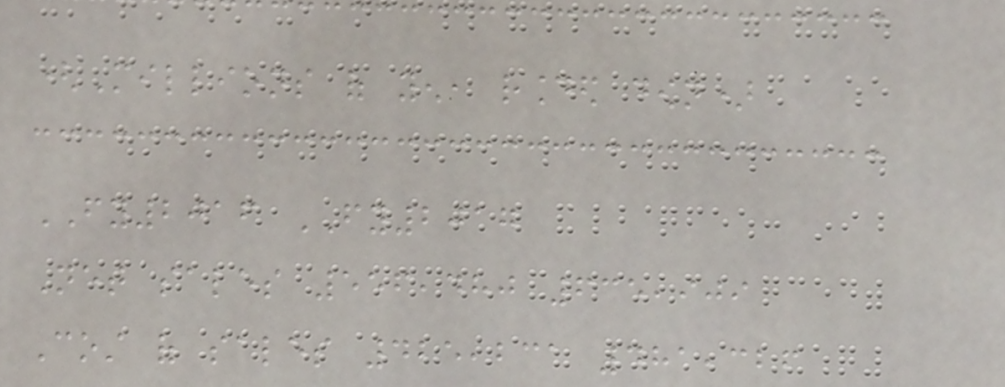(Millions of yen, rounded down)
FY2016 FY2017
Net sales 556,480 635,909
Cost of sales 425,231 481,326
